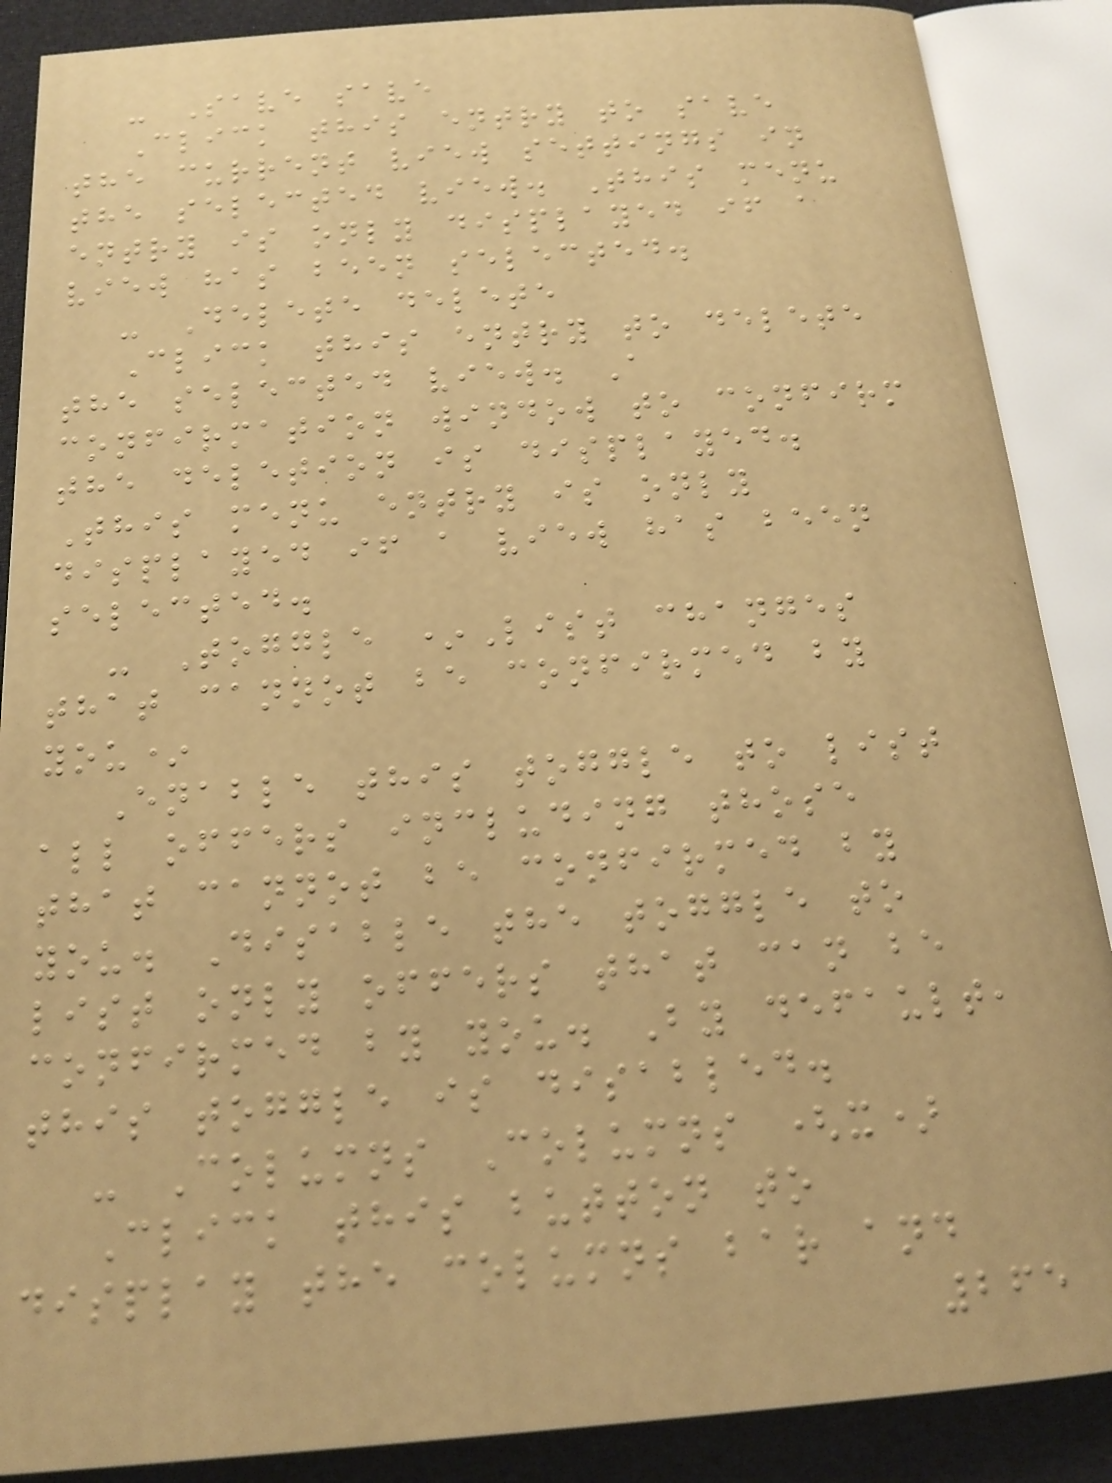- Save save
Click this entry to save
the current view settings in
the selected view. This menu
entry is only displayed if a
view has been selected.
- Delete delete
Click this entry to delete
the selected view. A
confirmation window to confirm
the deletion is displayed.
This menu entry is only
displayed if a view has been
selected.
- Toggle *List changes
that cannot be confirmed by
you*
Enable this toggle to list
all offers including those
that cannot be confirmed by
you. Disable the toggle to
list only offers that can be
confirmed by you. By default,
this toggle is disabled.
- Columns Columns (x)
Click this button to
display the columns bar and
265
